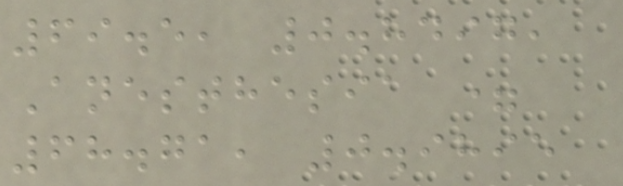69.5, 0.8497,
Anesthesia =
68.71, 0.9895
